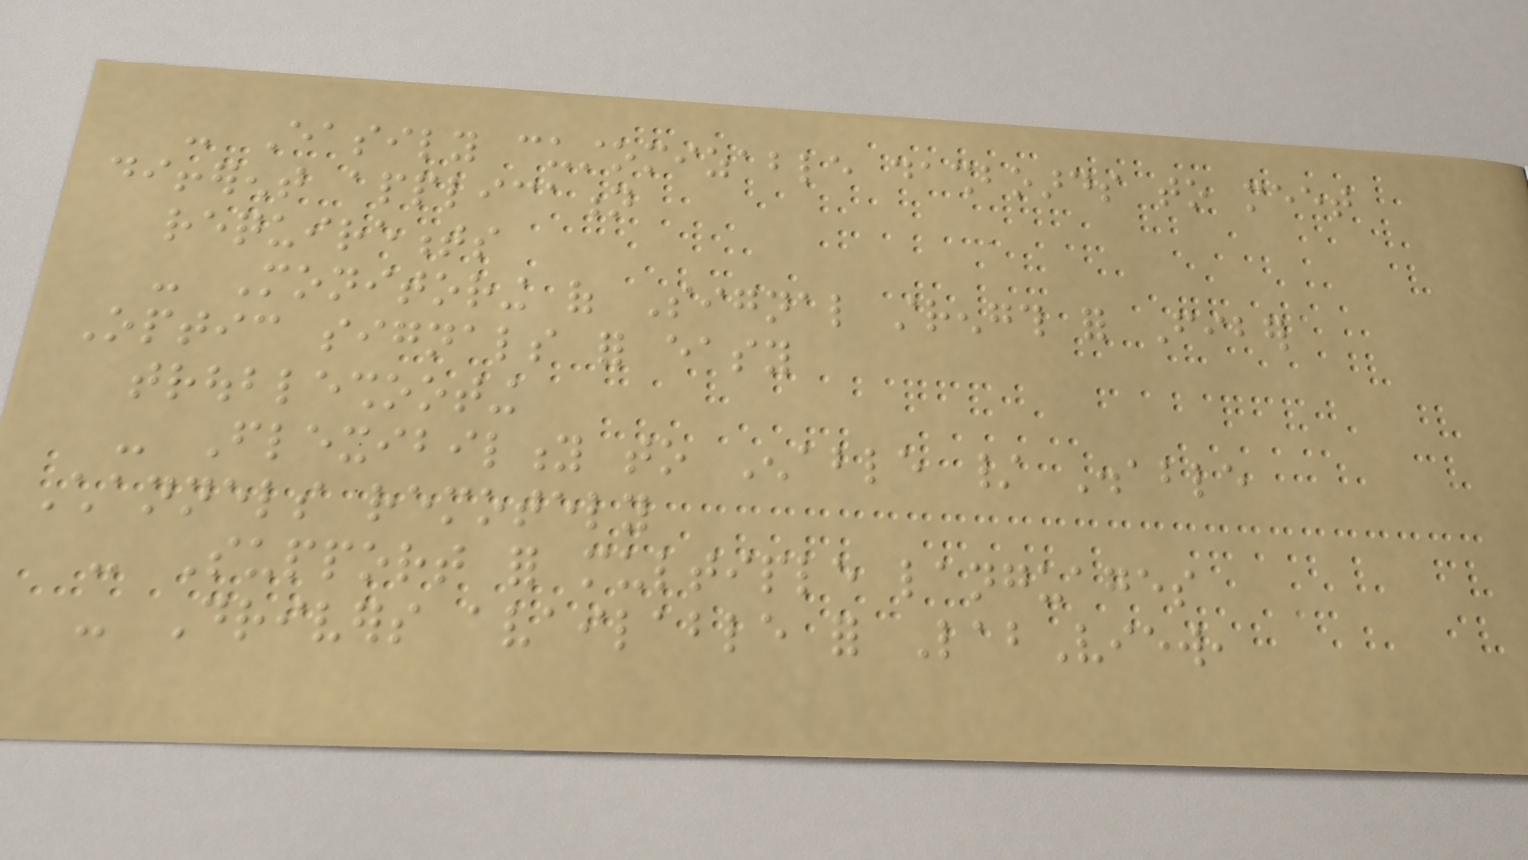- Easily customizable dashboards to meet
different application
requirements
- Monitoring of Signal strength for Fiber
Optic signals for easy
troubleshooting
- Flexibility to Enable / Disable
Channels remotely
- Support for multiple languages
- Drivers available for LabView,
